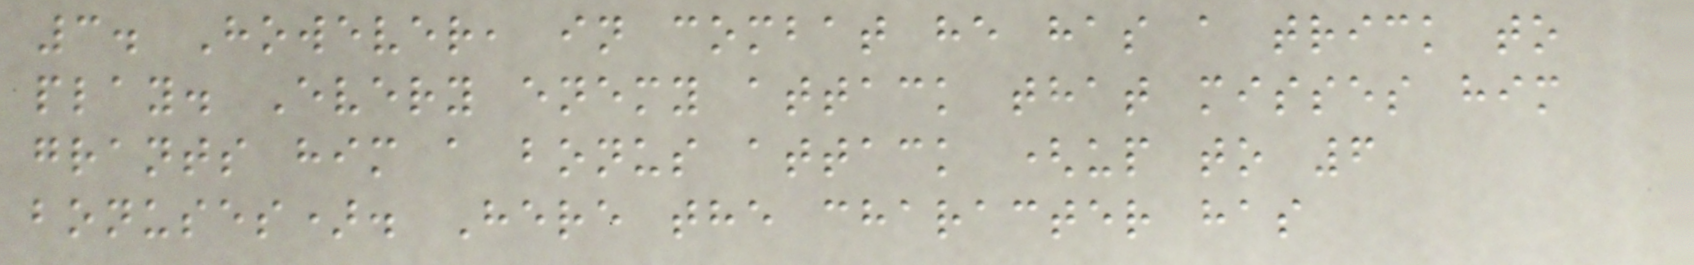3. However, in combat he has a trick to
play. Every enemy attack that misses him
grants him a bonus attack (up to 6
bonuses). Here the character has
